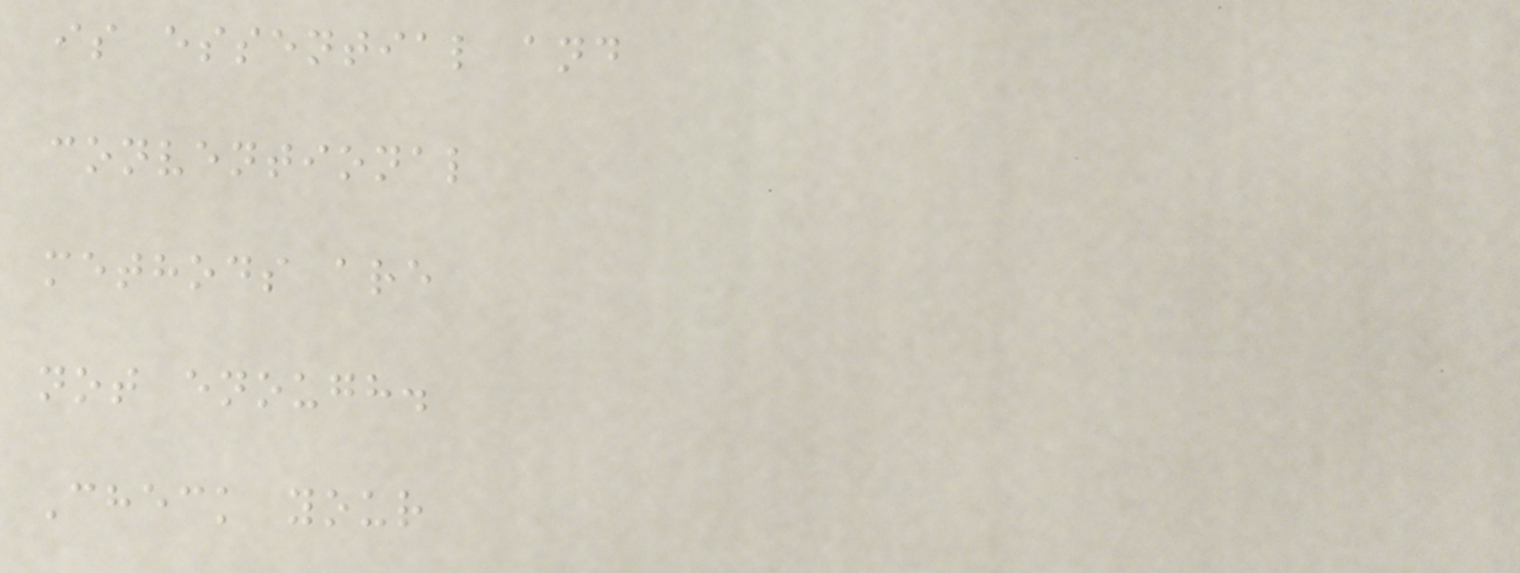is essential and
conventional
methods are
not enough.
Check your
